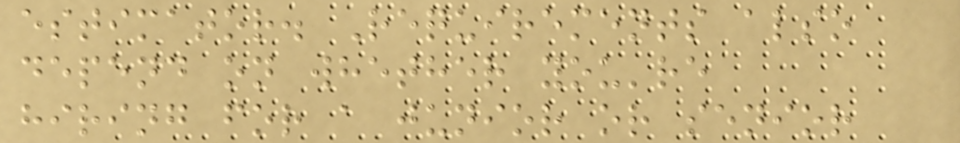estimator. Requirements also
depend on whether you're
hiring for a junior or senior
